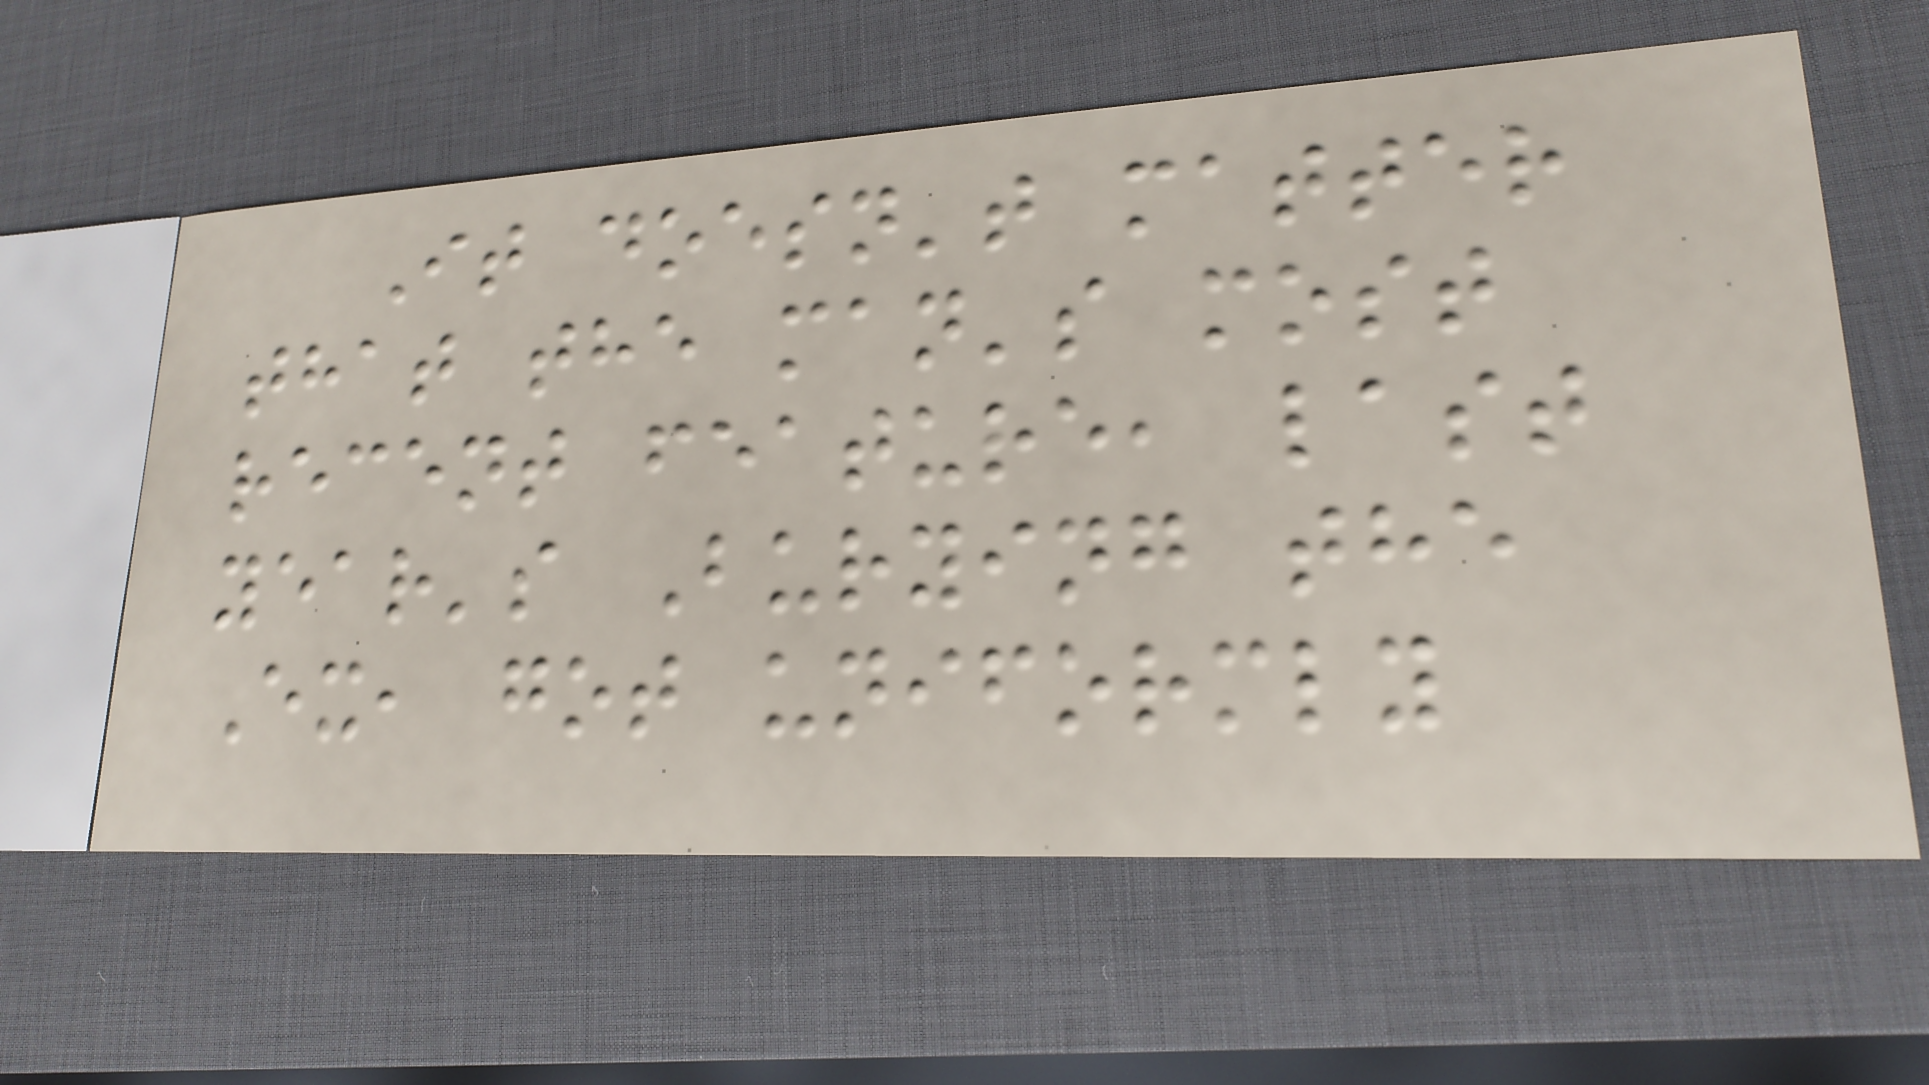It doesn't matter
that the man's most
recent feature, last
year's Burying the
Ex, got uniformly
